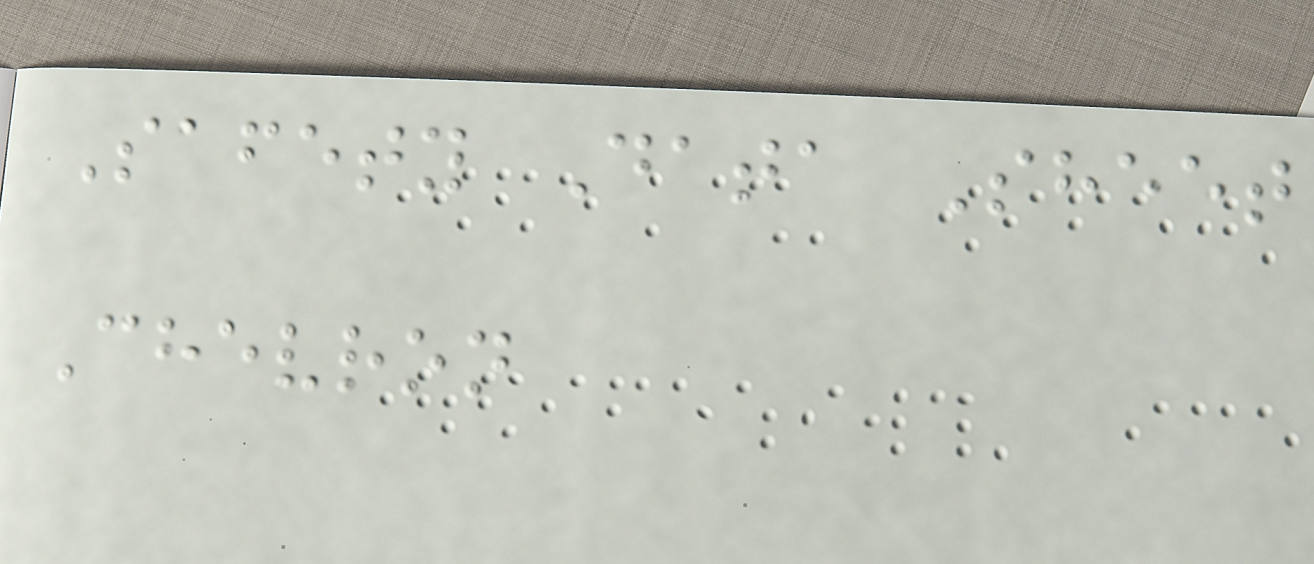Safety Data Sheet
Chevron
